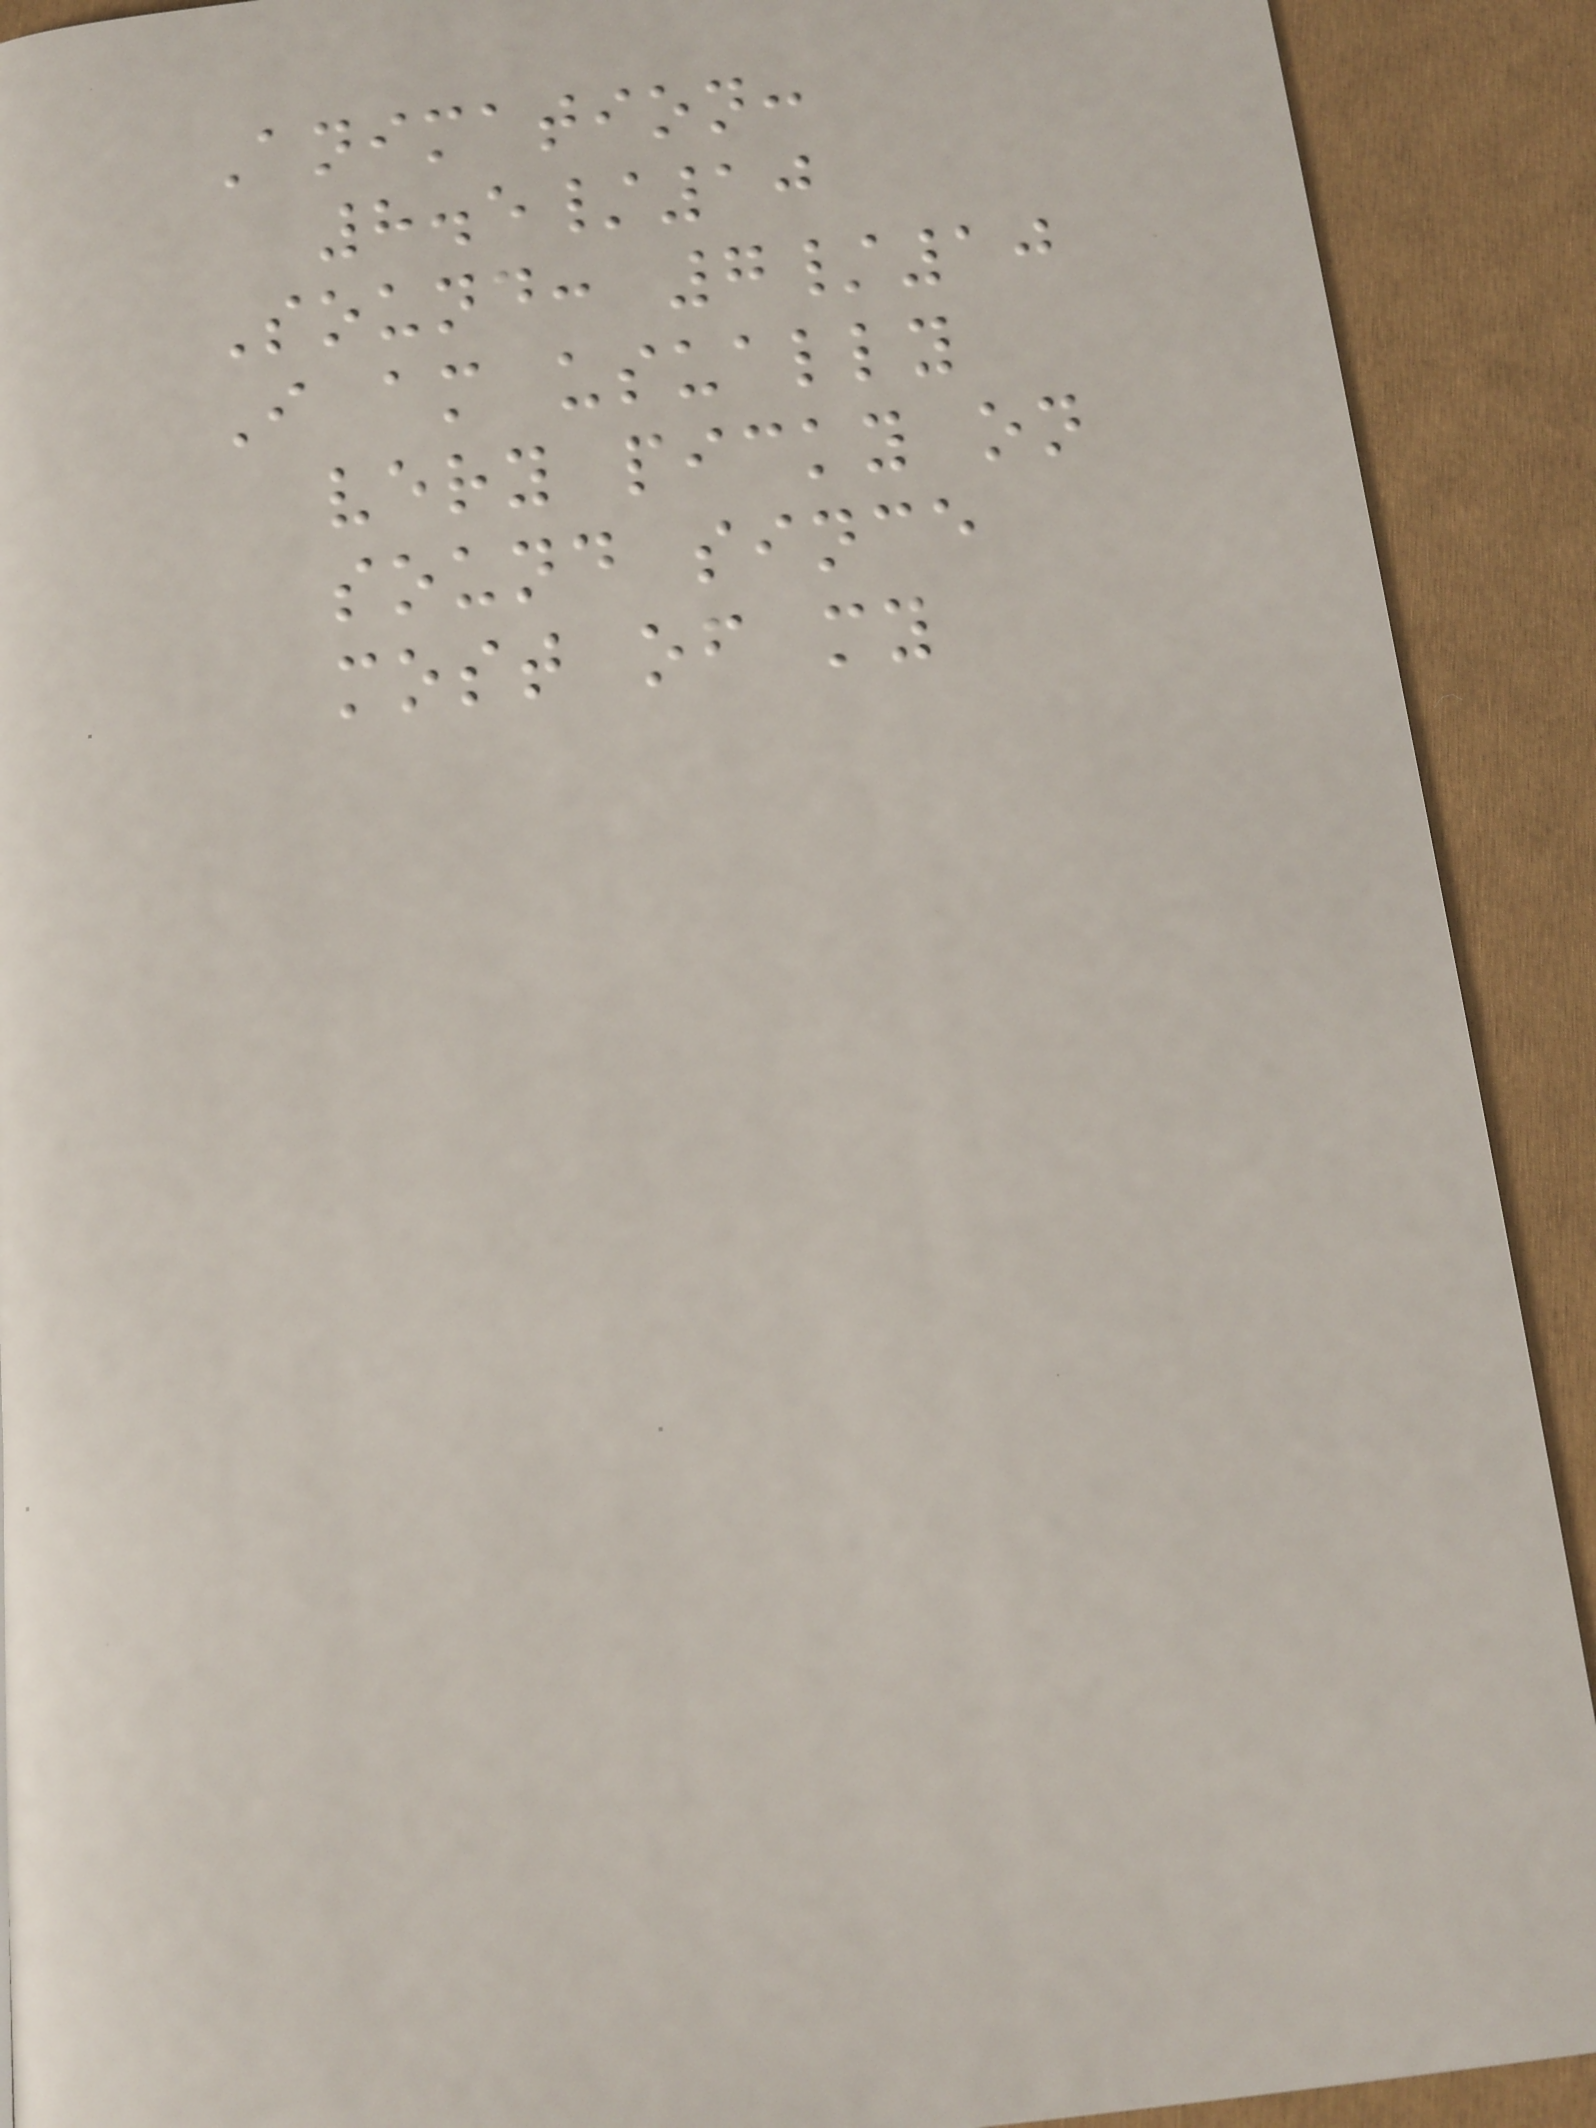Animation:
8.5/10
Sound: 7/10
I am usually
very picky on
sound since
most of my
